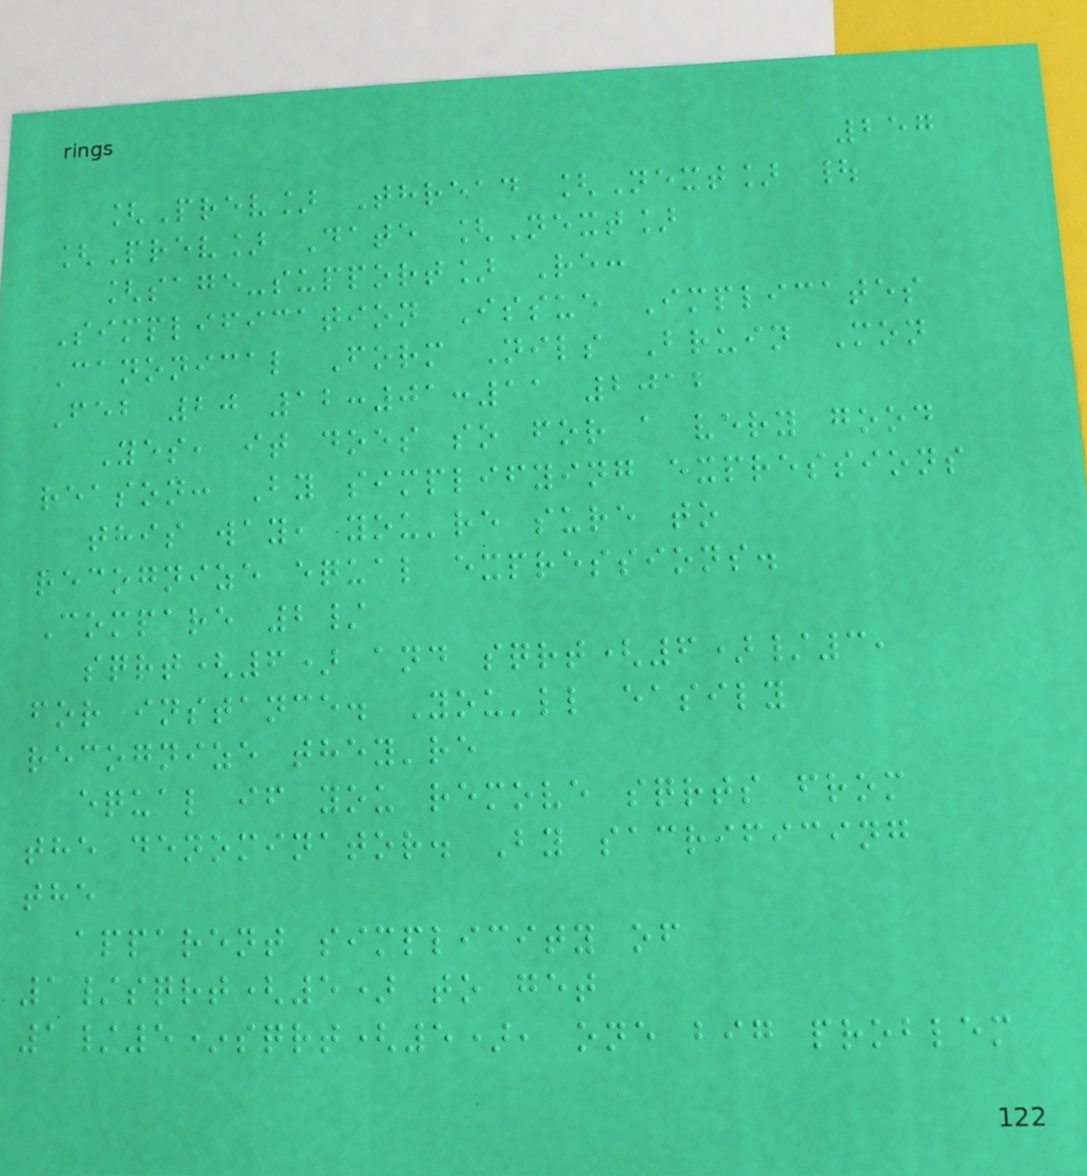257
[Prev] Thread [Next] |
[Prev] Date [Next]
[sage-support] Re:
Simplification Issue Implicates
Canonical Form Nils Bruin Mon
Feb 20 12:01:11 2012
Yes, it does so for a very good
reason: By simplifying expressions
this way, you're sure to
recognize equal expressions.
Compare 2/
sqrt(6) and sqrt(6)/3,
for instance. You'll easily
recognize they're
equal if you remove sqrts from
the denominator. By sacrificing
the
apparent simplicity of
1/sqrt(5) to get
1/5*sqrt(5), one big problem
